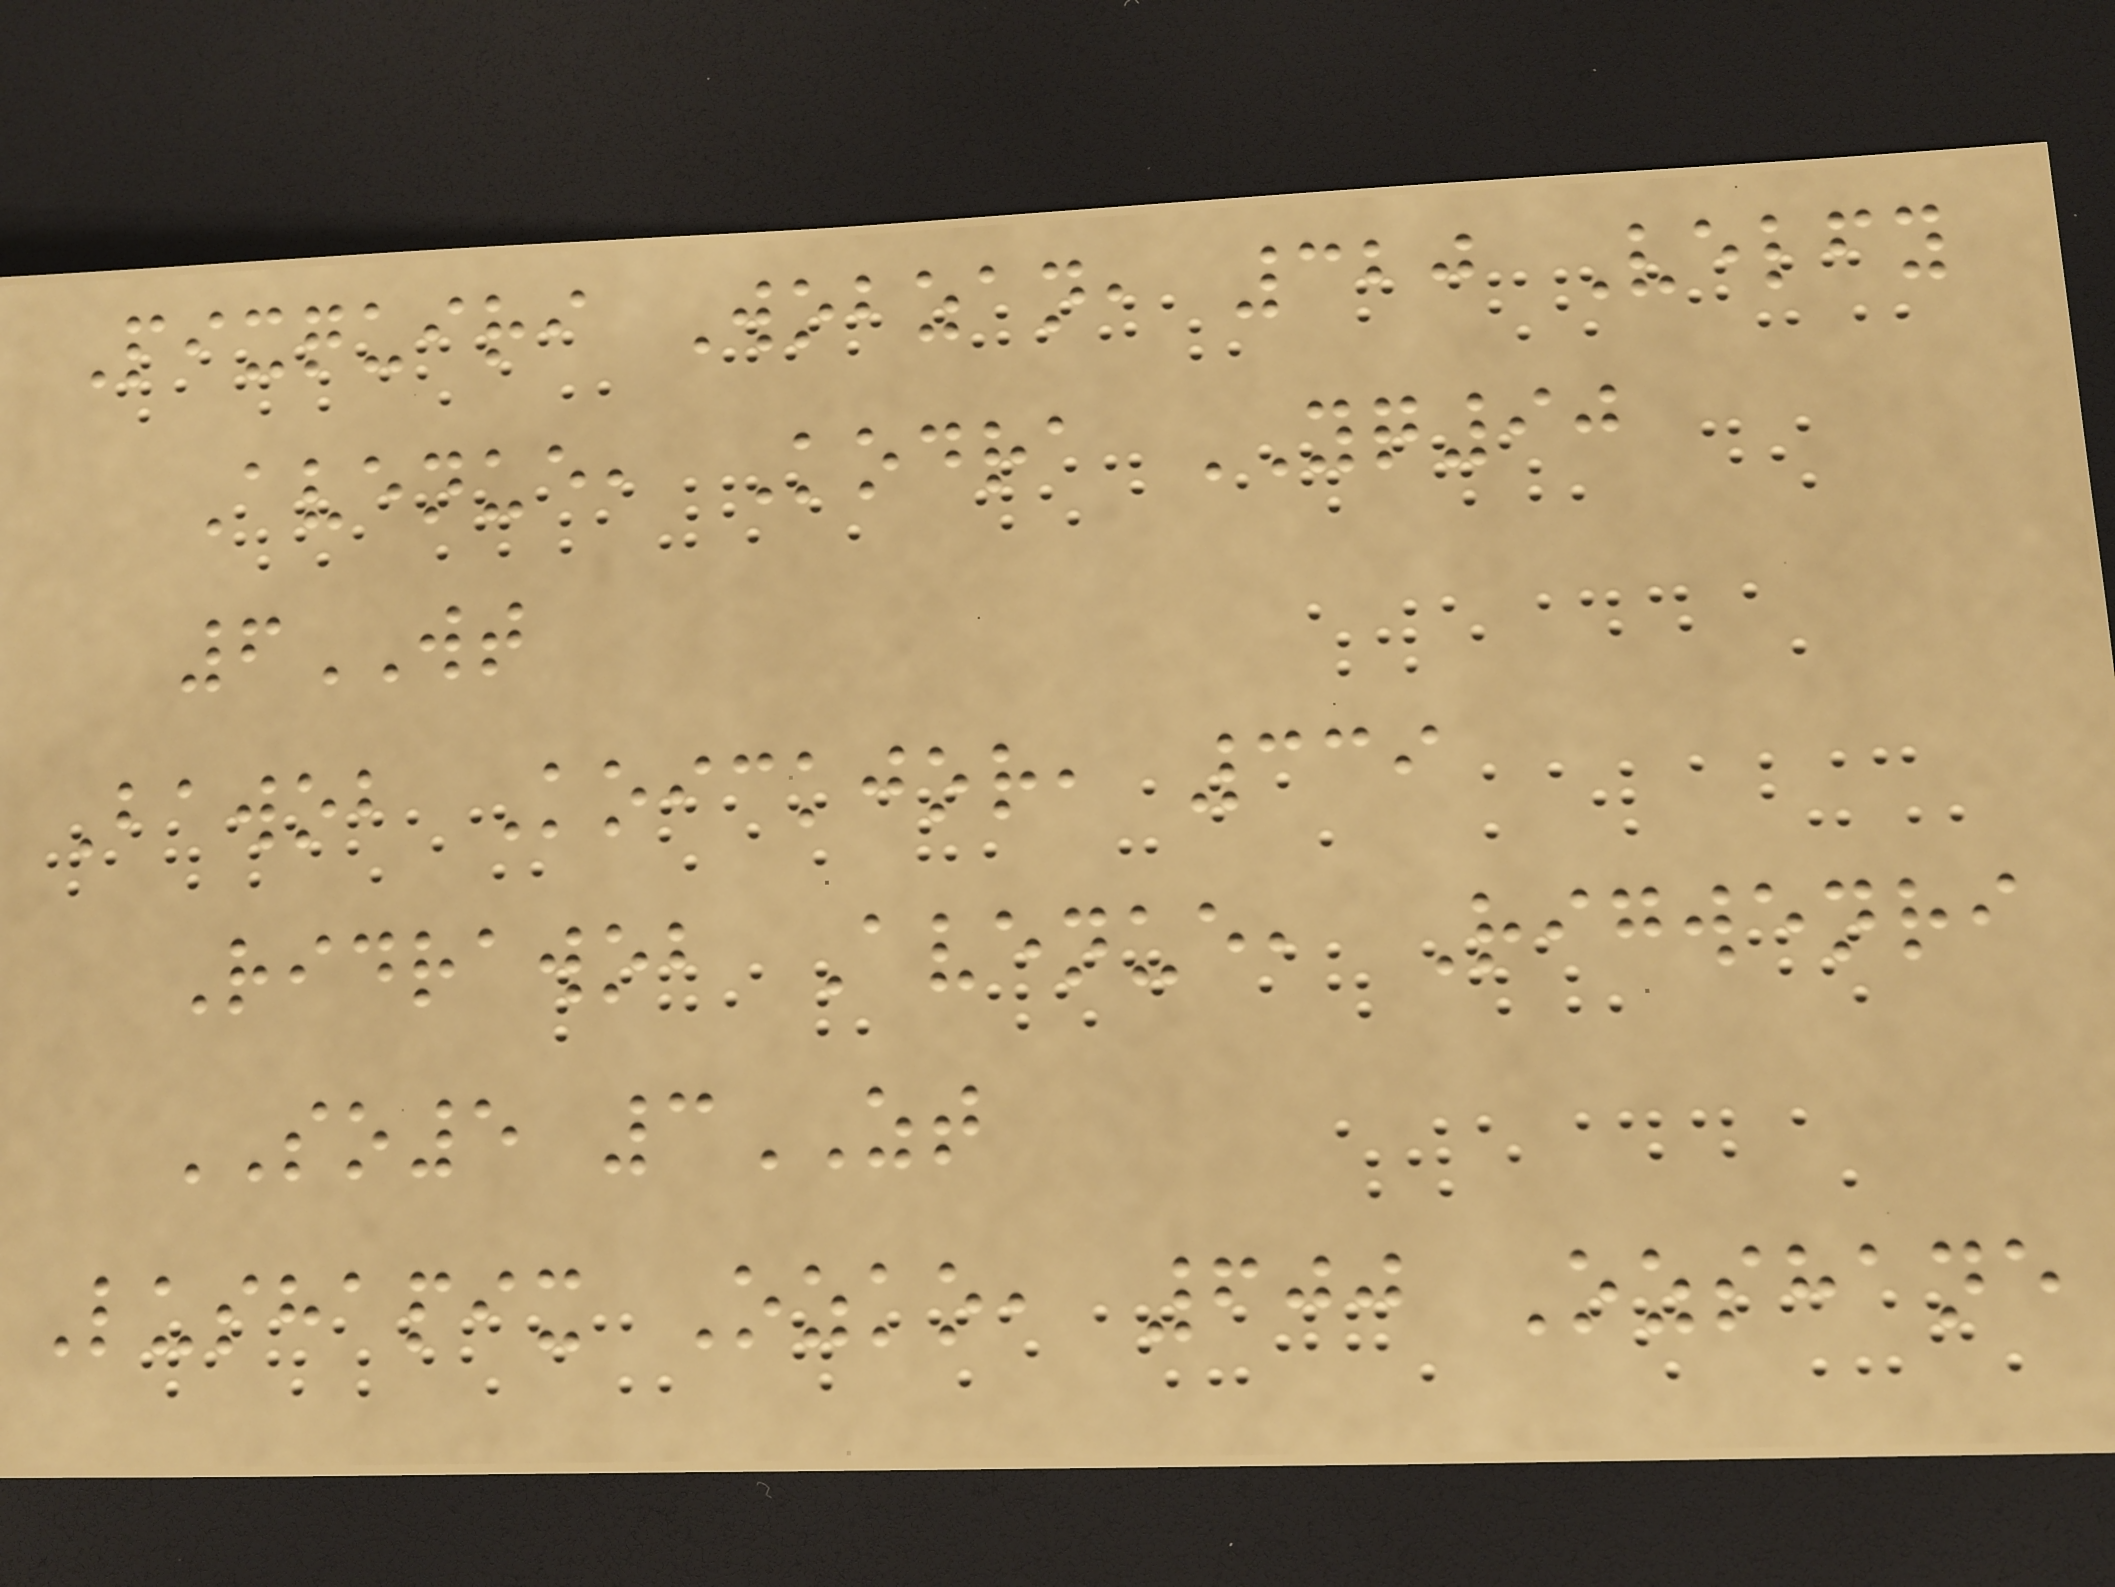Pixquiri Wobzan, 320 Velfy
Avenue, Kodra YQ90
6WT
Bawob Koickjor, 339
Ridrawob Avenue, Rigwenri
SO5 3ZT
Lushapix Ozko, 600 Ozshane
